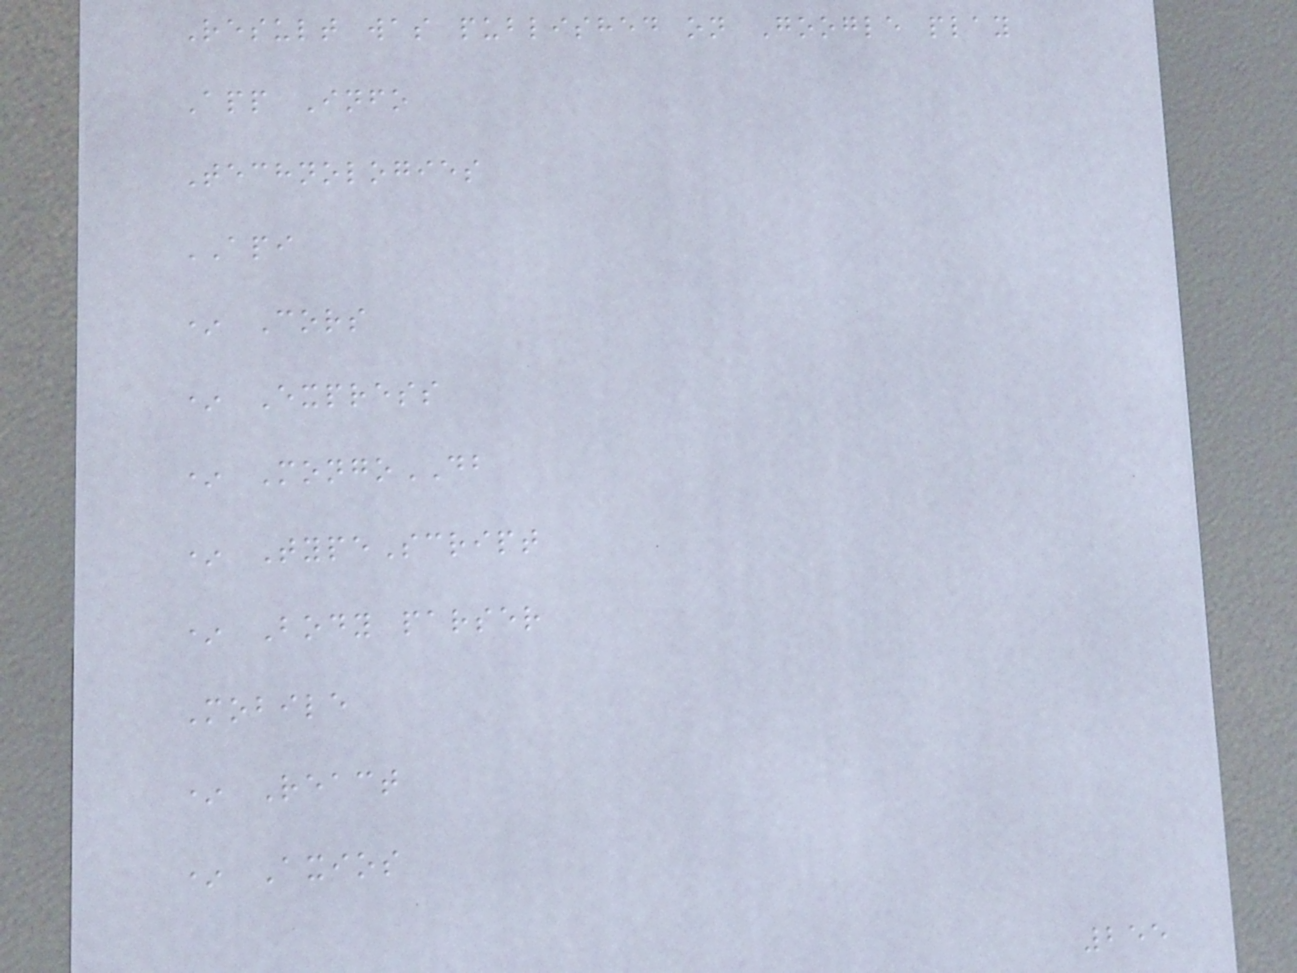Result was published on Google play
App Info
Technologies
API
* Cors
* Express
* MongoDB
* TypeScript
* Body parser
Mobile
* React
* Axios
255
